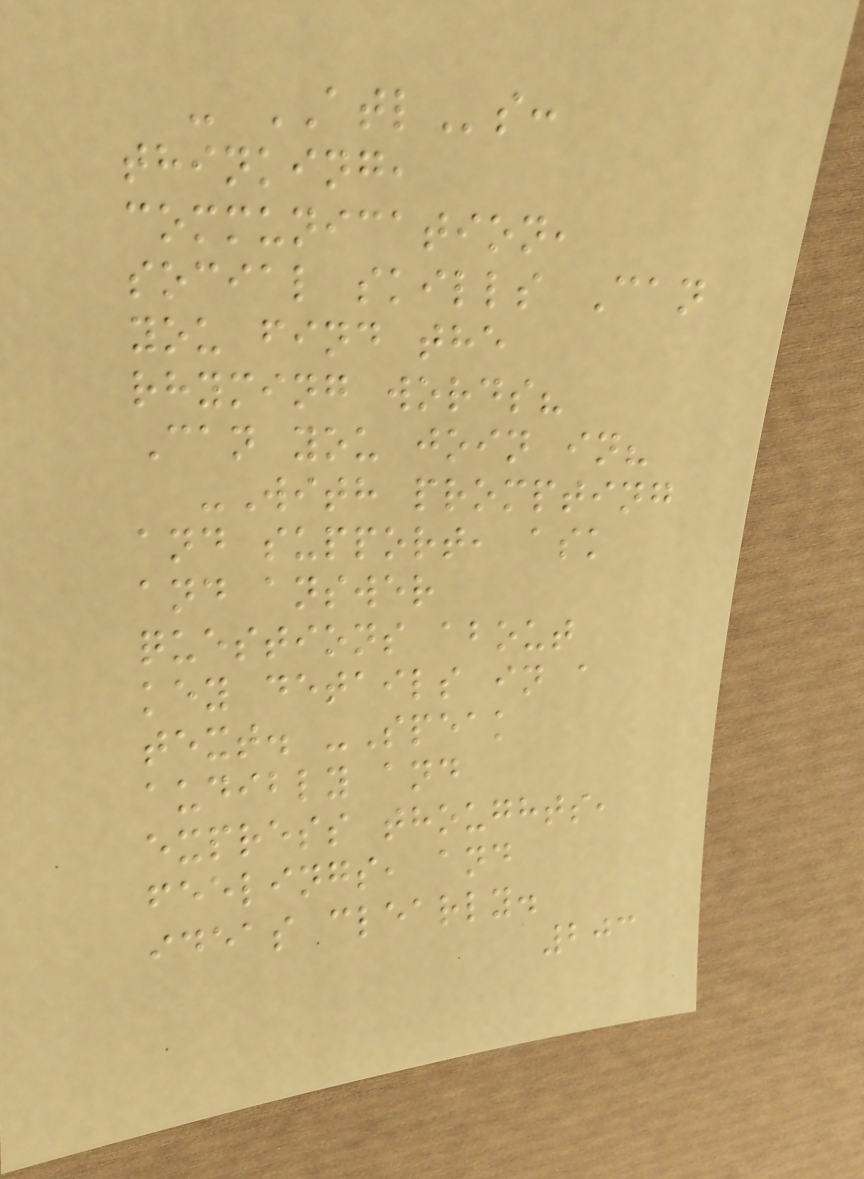- ATLs:
thinking,
communication,
social skills Can
you find the
rhyming words?
Can you join in?
-With prompting
and support, ask
and answer
questions about
key details in a
text. -Speak
audibly and
express thoughts,
feelings, and
ideas clearly.
203
